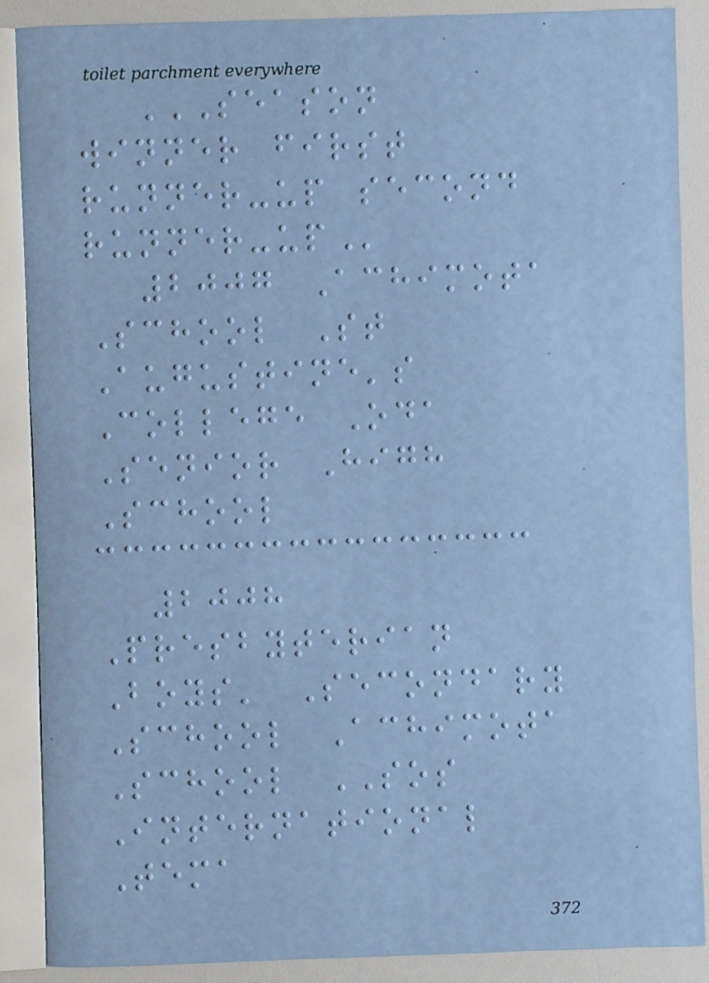SEASON
WINNER FIRST
RUNNER-UP SECOND
RUNNER-UP
2007 Achimota
School St
Augustine's
College Oda
Senior High
School
2008
Presbyterian
Boys' Secondary
School Achimota
School SOS
International
Tema
